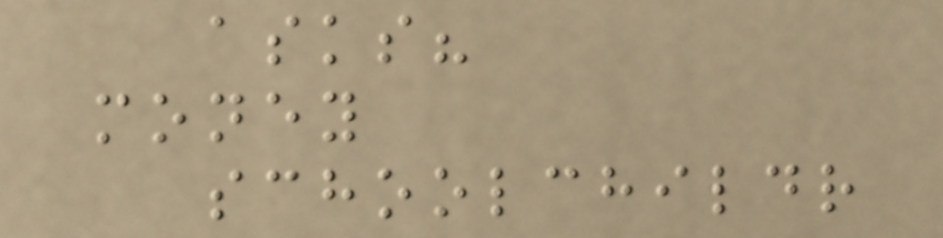asks?
money
schoolchildr
